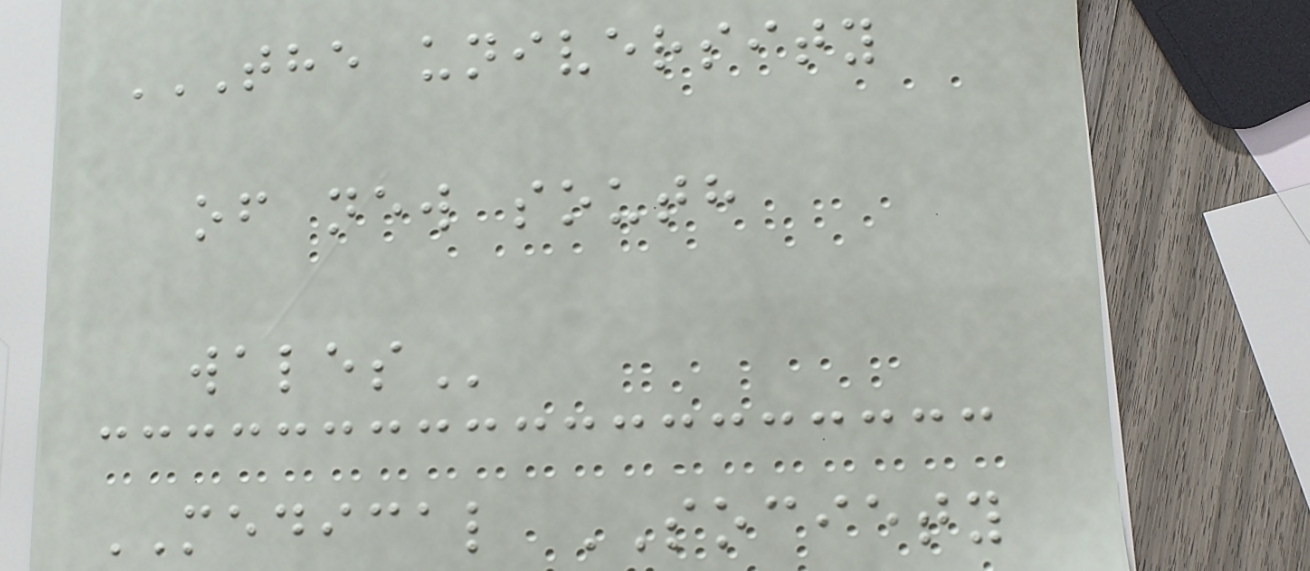THE UNIVERSITY
OF NEW SOUTH
WALES
MEDICAL SOCIETY
